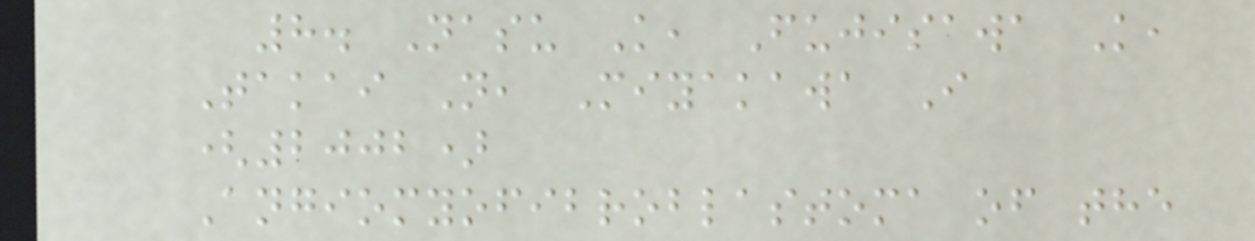8. Nasu K, Fujisawa K,
Takai N, Miyakawa I
(2002)
Angiomyofibroblastoma of the
